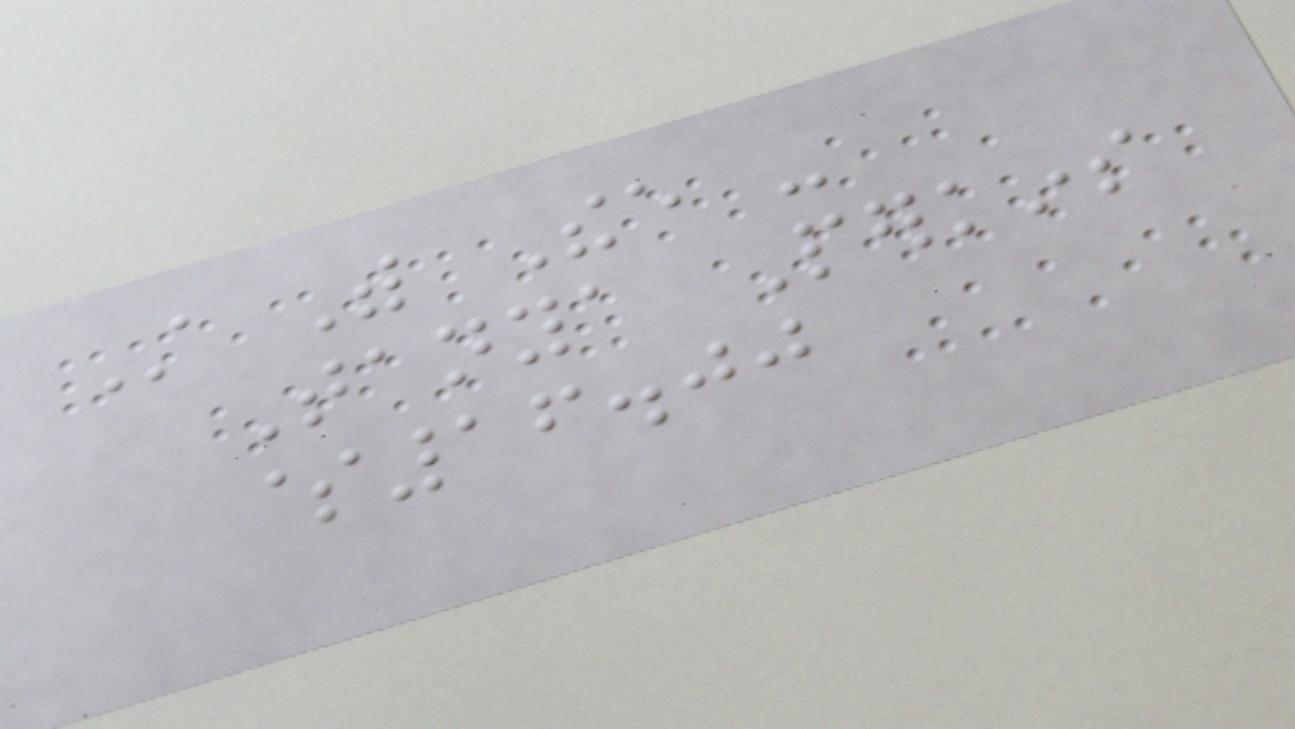Still With Thee -
Tanya Perkins
$16.00
